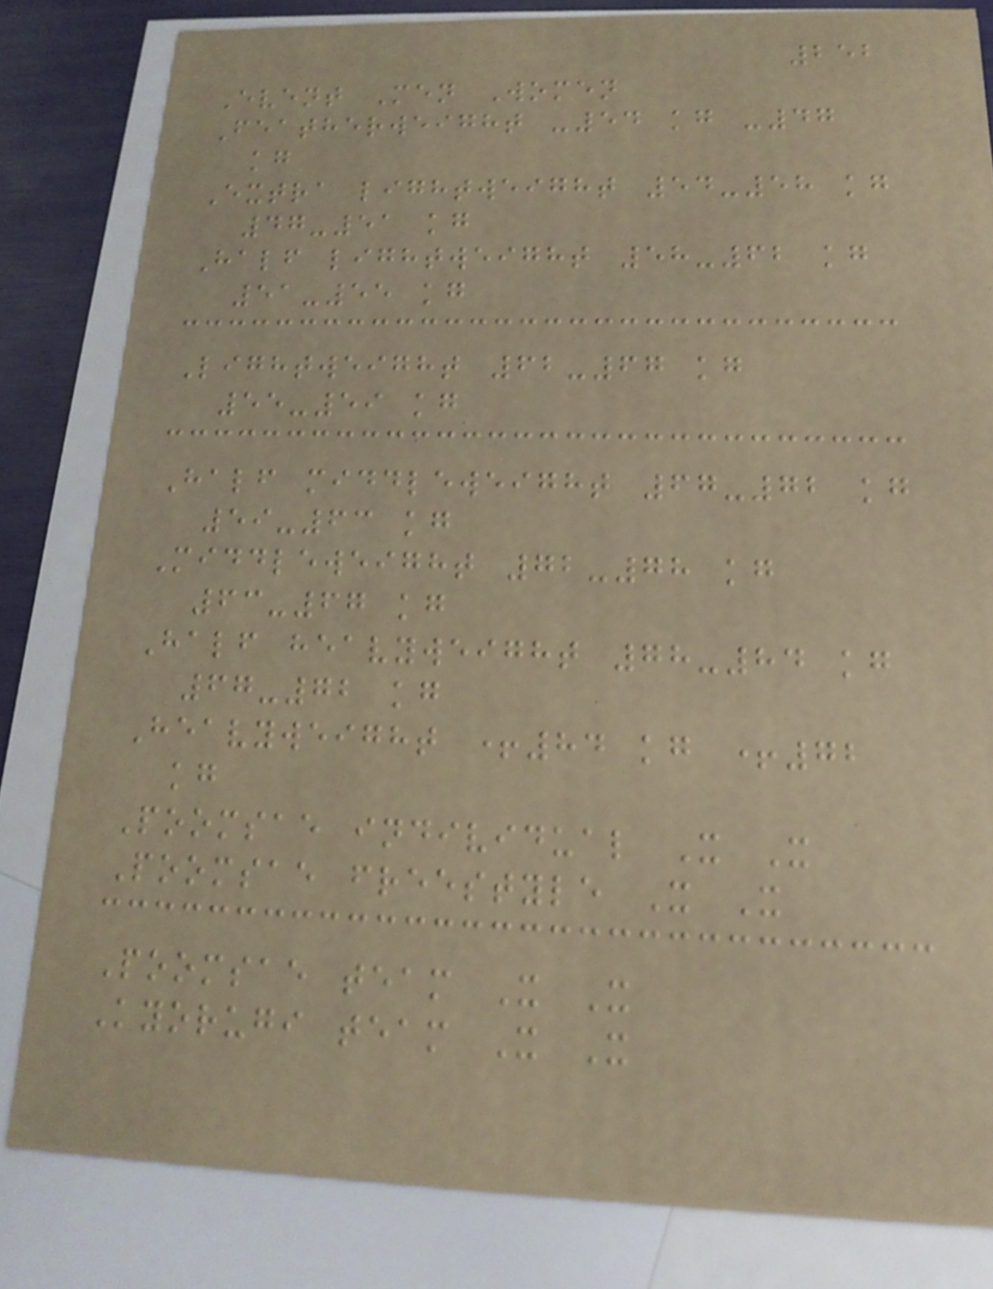252
Event Men Women
Featherweight -54 kg -47
kg
Extra lightweight 54-58 kg
47-51 kg
Half lightweight 58-62 kg
51-55 kg
Lightweight 62-67 kg
55-59 kg
Half middleweight 67-72 kg
59-63 kg
Middleweight 72-78 kg
63-67 kg
Half heavyweight 78-84 kg
67-72 kg
Heavyweight +84 kg +72
kg
Poomsae individual X X
Poomsae freestyle X X
Poomsae team X X
Kyorugi team X X
